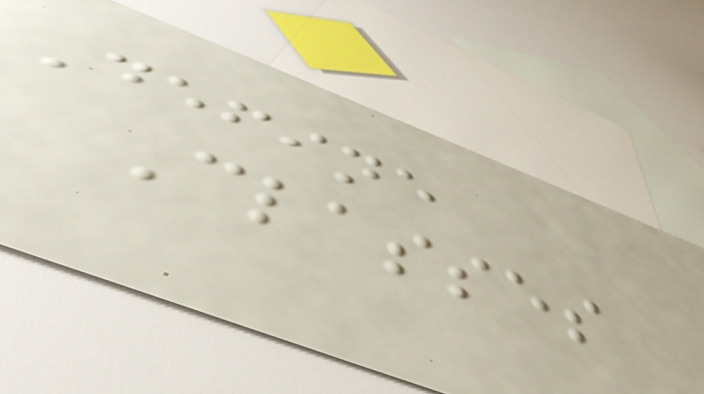Define
Classes
